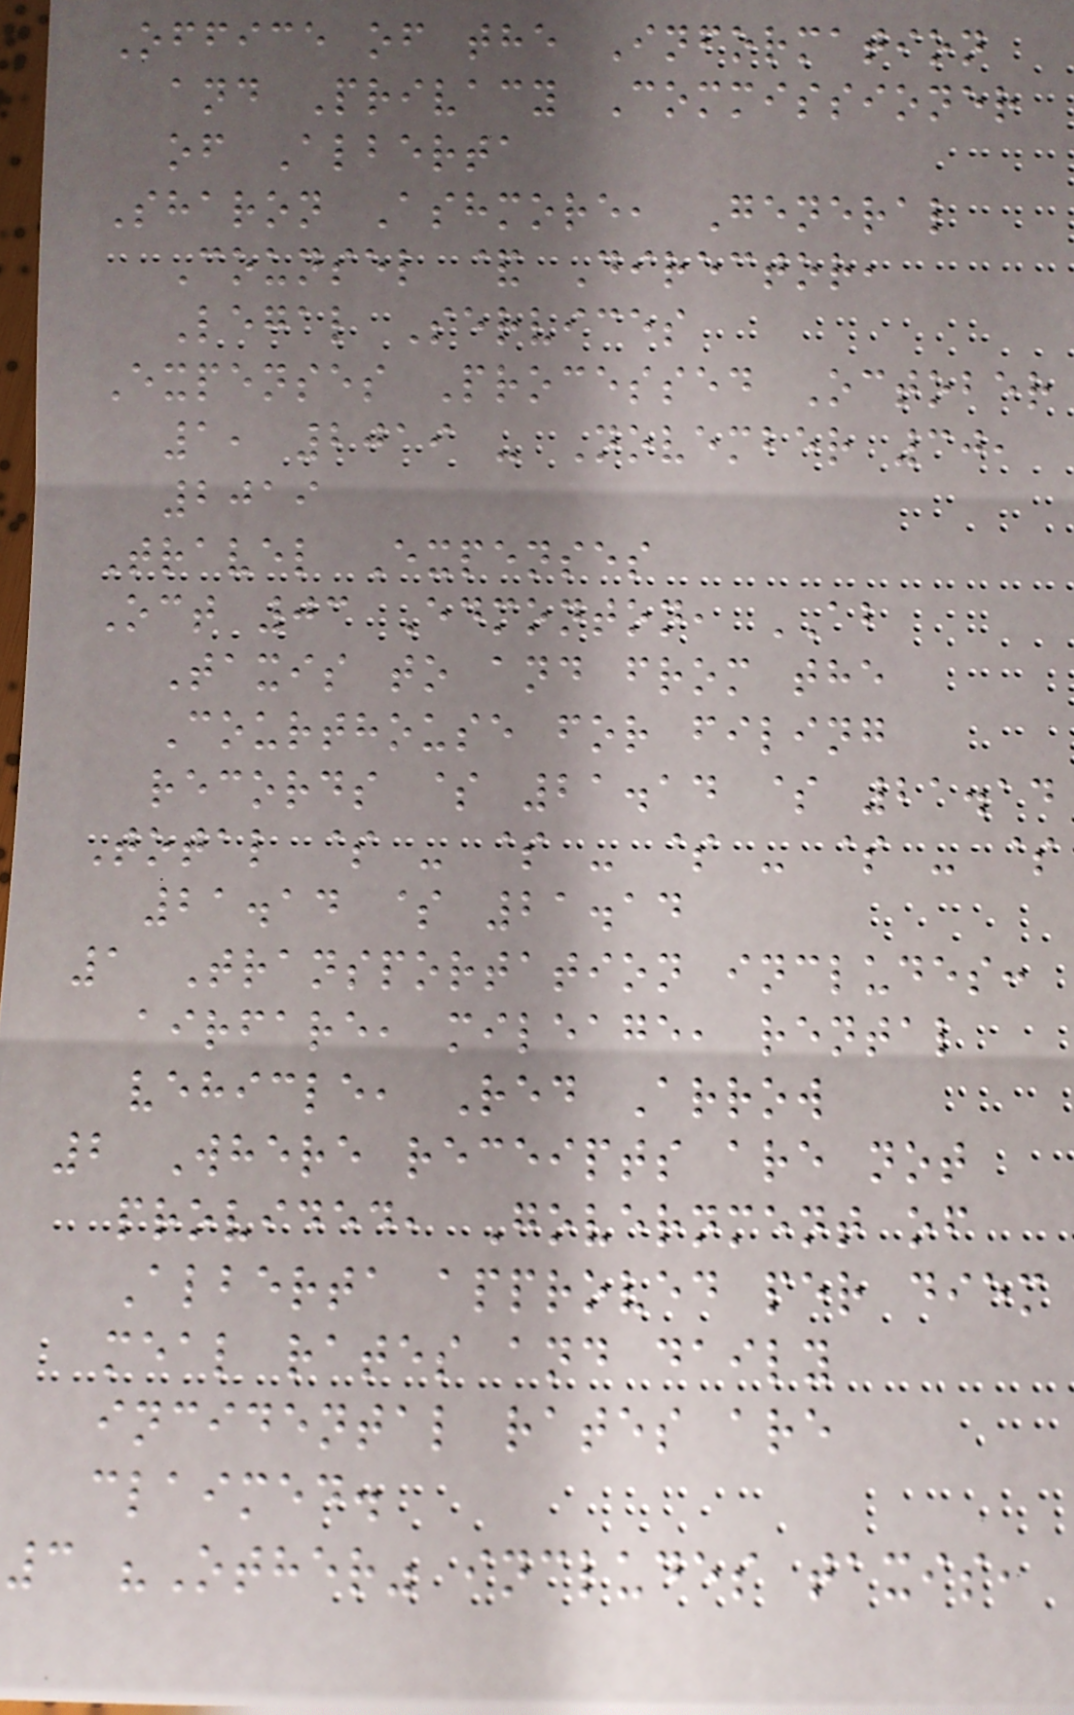Office of the Information
and Privacy Commissioner
of Alberta
Sharon Ashmore, General
Counsel & Director,
Legal Services
Expenses Processed October
1, 2019 - November 30,
2019
Travel Expenses
Oct 03 Edmonton, AB
Taxis to and from the
Courthouse for filing
records $ 21.14 $ 21.14
Total $ - $ - $ - $ - $
21.14 $ 21.14
1 Transportation includes:
airfare, mileage, rental
vehicle, Red Arrow
2 Where receipts are not
provided, Government of
Alberta approved per diem
meal rates and daily
incidental rates are
claimed.
3 "Other" includes taxis,
